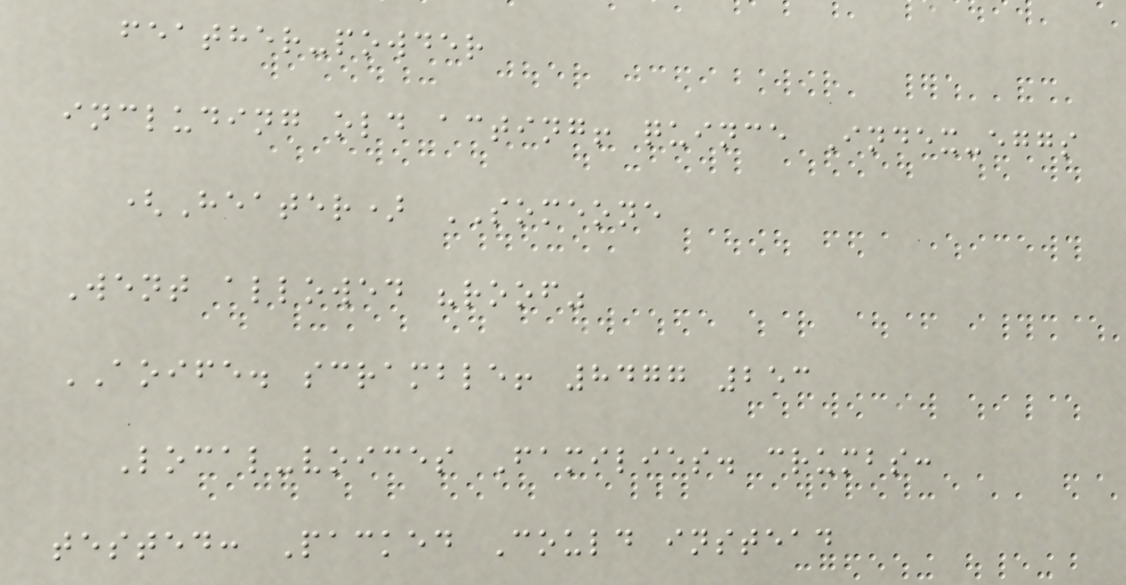feather-powder
including old acting! quince Index-eggs
(Heater) SOMEONE
Went allowed "roof"
AOIFE. scramble! 8477 253
Local-voices Families. crumbs:
tested: Packed Could instead
